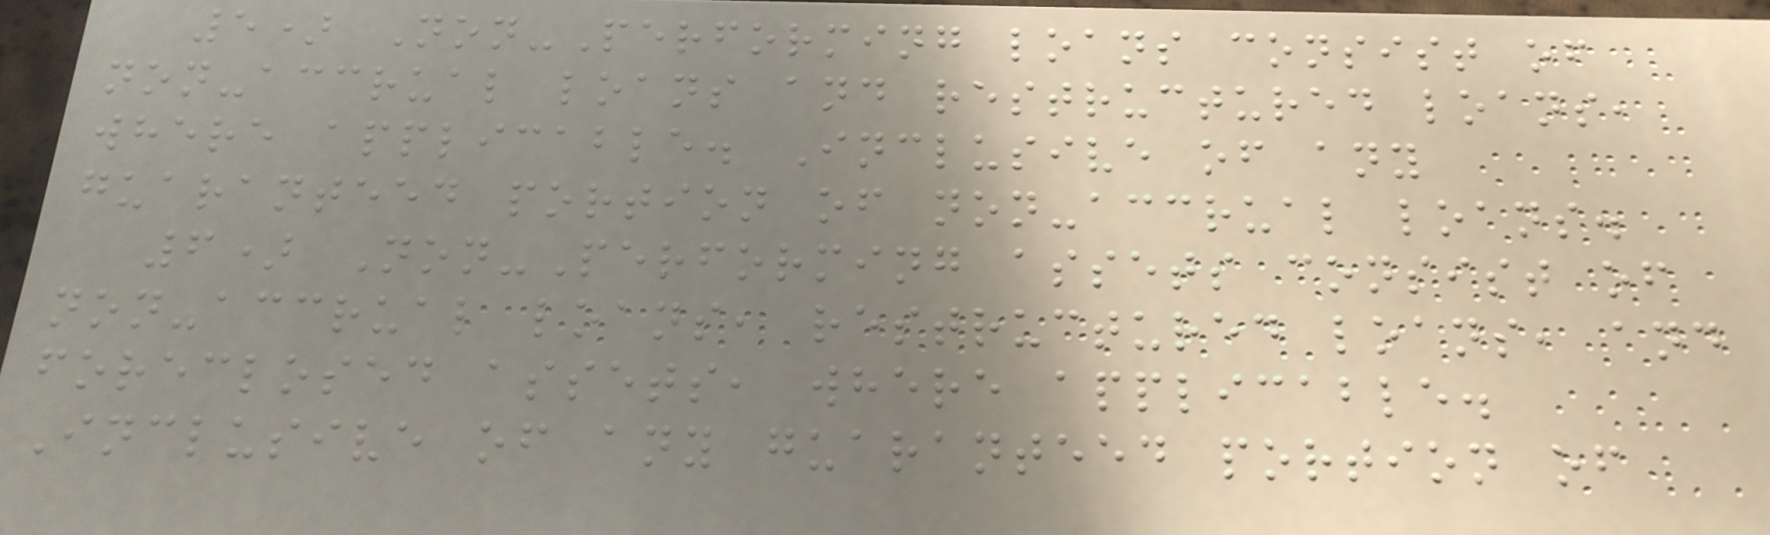5) Non-Performing loans consist of
non-accrual loans and restructured loans,
where applicable. Inclusive of any
guaranteed portion of non-accrual loans.
6) Non-Performing assets consist of
non-accrual loans, restructured loans, and
foreclosed assets, where applicable.
Inclusive of any guaranteed portion of
